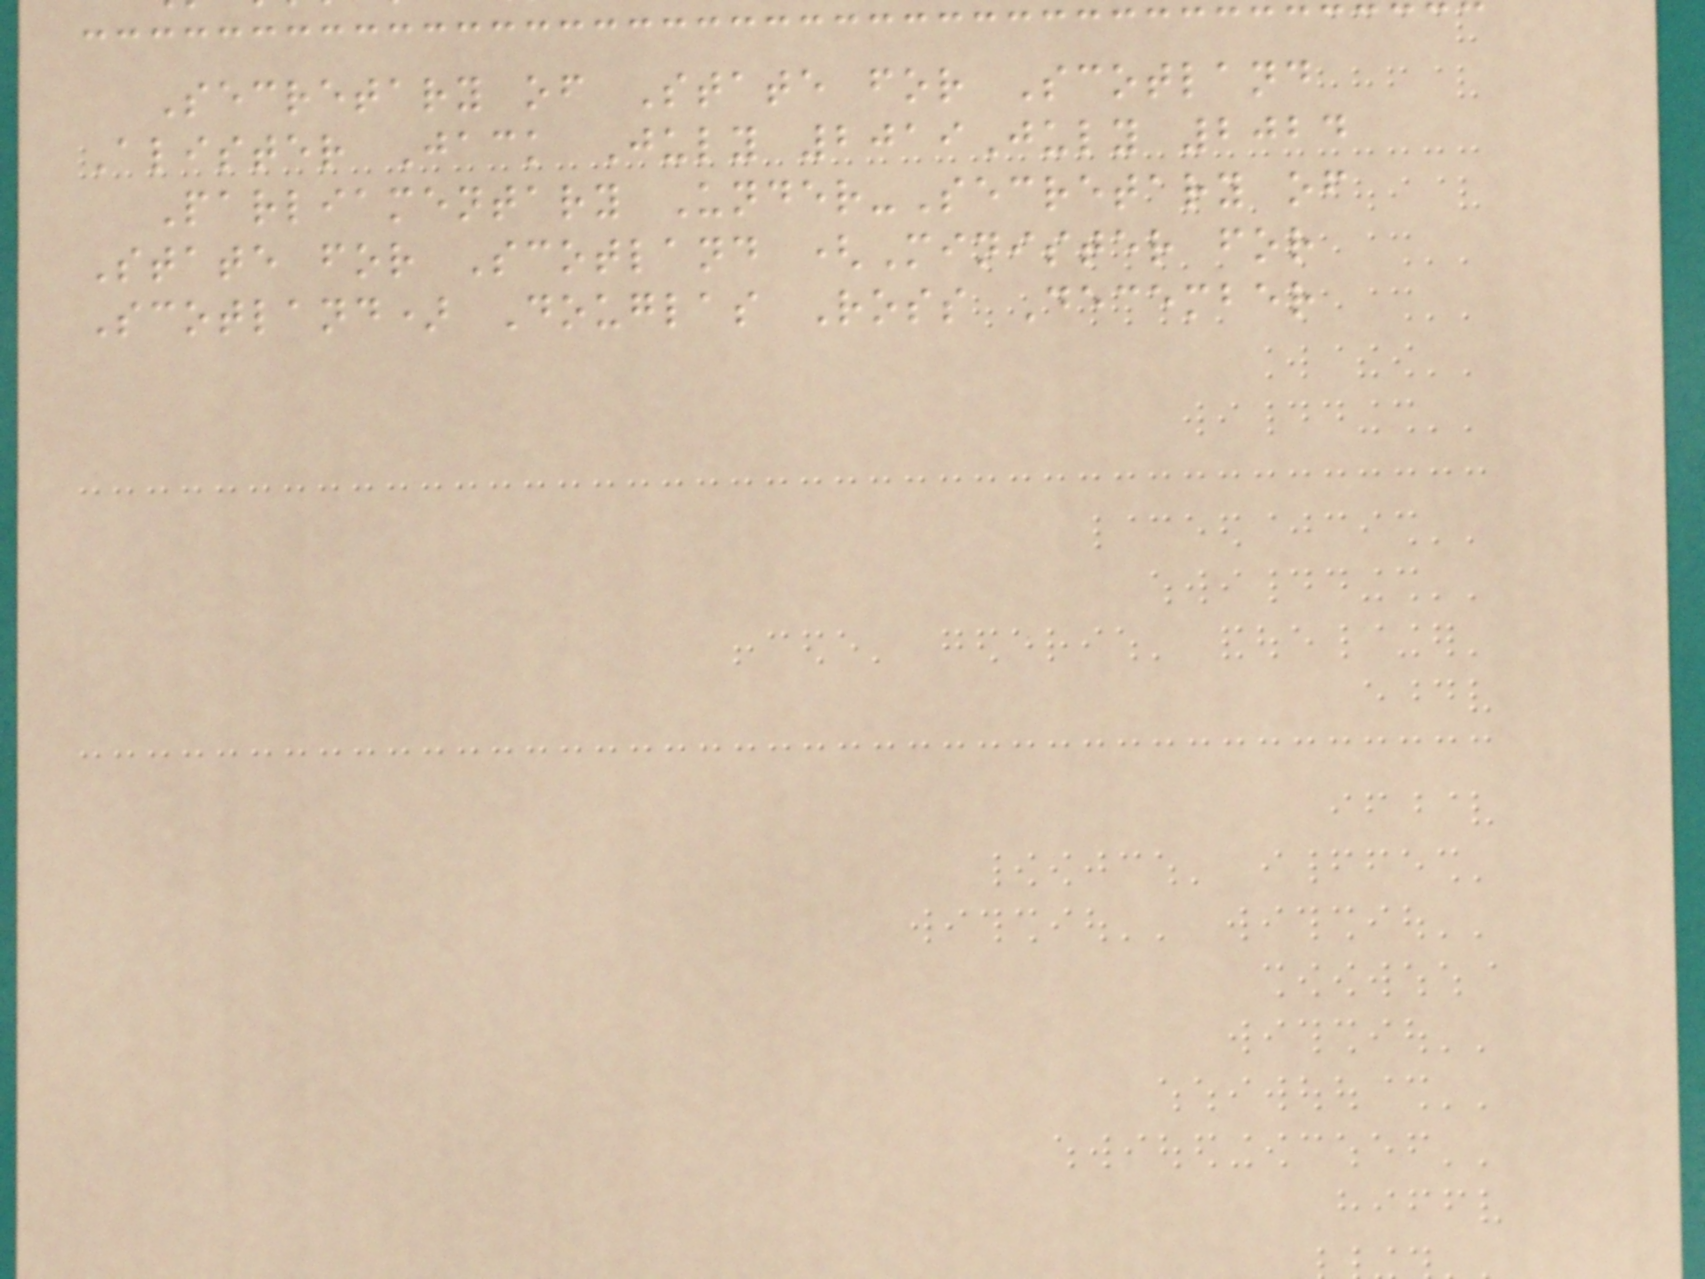Secretary of State for Scotland
Alister Jack July 2019July 2024
Parliamentary Under-Secretary of
State for Scotland (Minister for
Scotland) Douglas Ross December
